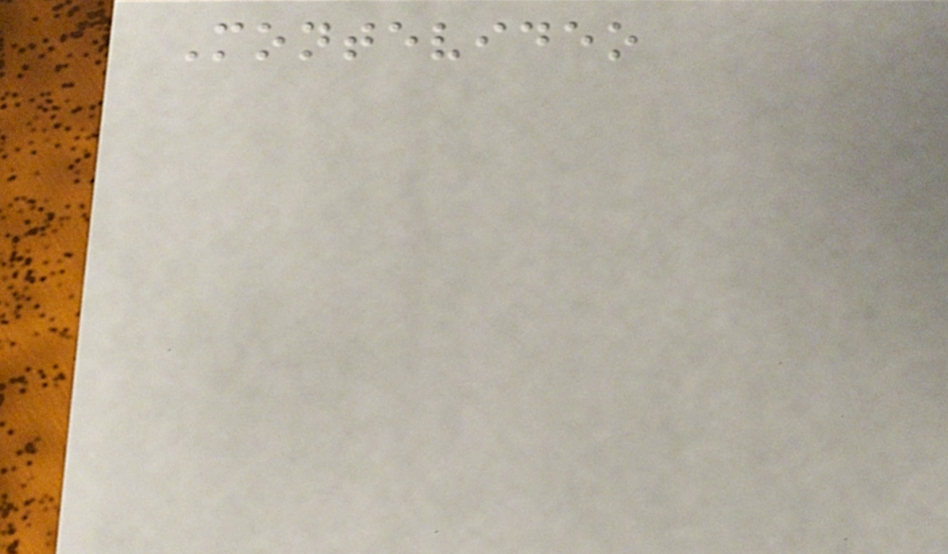Montevideo
